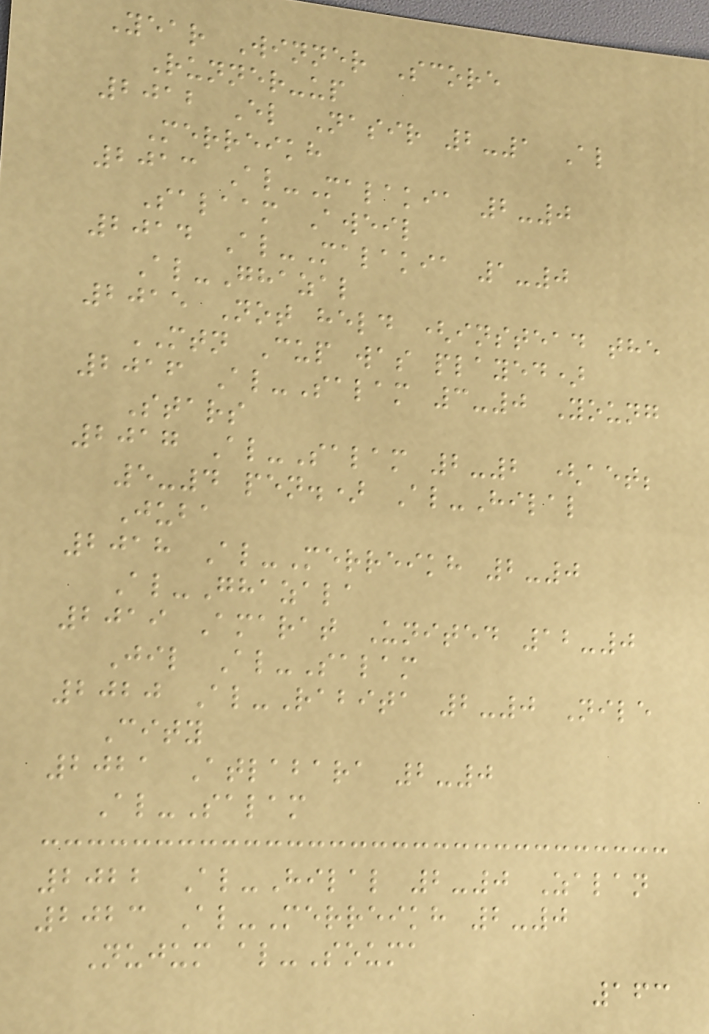Year Winner Score
Runner-up
2012 El Nasir 2-1 Al
Merreikh
2013 Al-Malakia 2-0
Salaam Aweil
2014 Al-Malakia 1-0
Al-Ghazal
2015 Not held (instead the
MTN Cup was played)
2016 Al-Salam 3-0 Young
Stars
2017 Al-Salam 2-2 (aet;
5-4 pen.) Al-Hilal
Juba
2018 Al-Merreikh 2-0
Al-Ghazala
2019 Amarat United 12-0
Jil Al-Salam
2020 Al-Rabita 2-0 Nile
City
2021 Atlabara 2-0
Al-Salam
2022 Al-Hilal 2-0 Zalan
2023 Al-Merreikh 2-0
Nujum al-Souma
163
